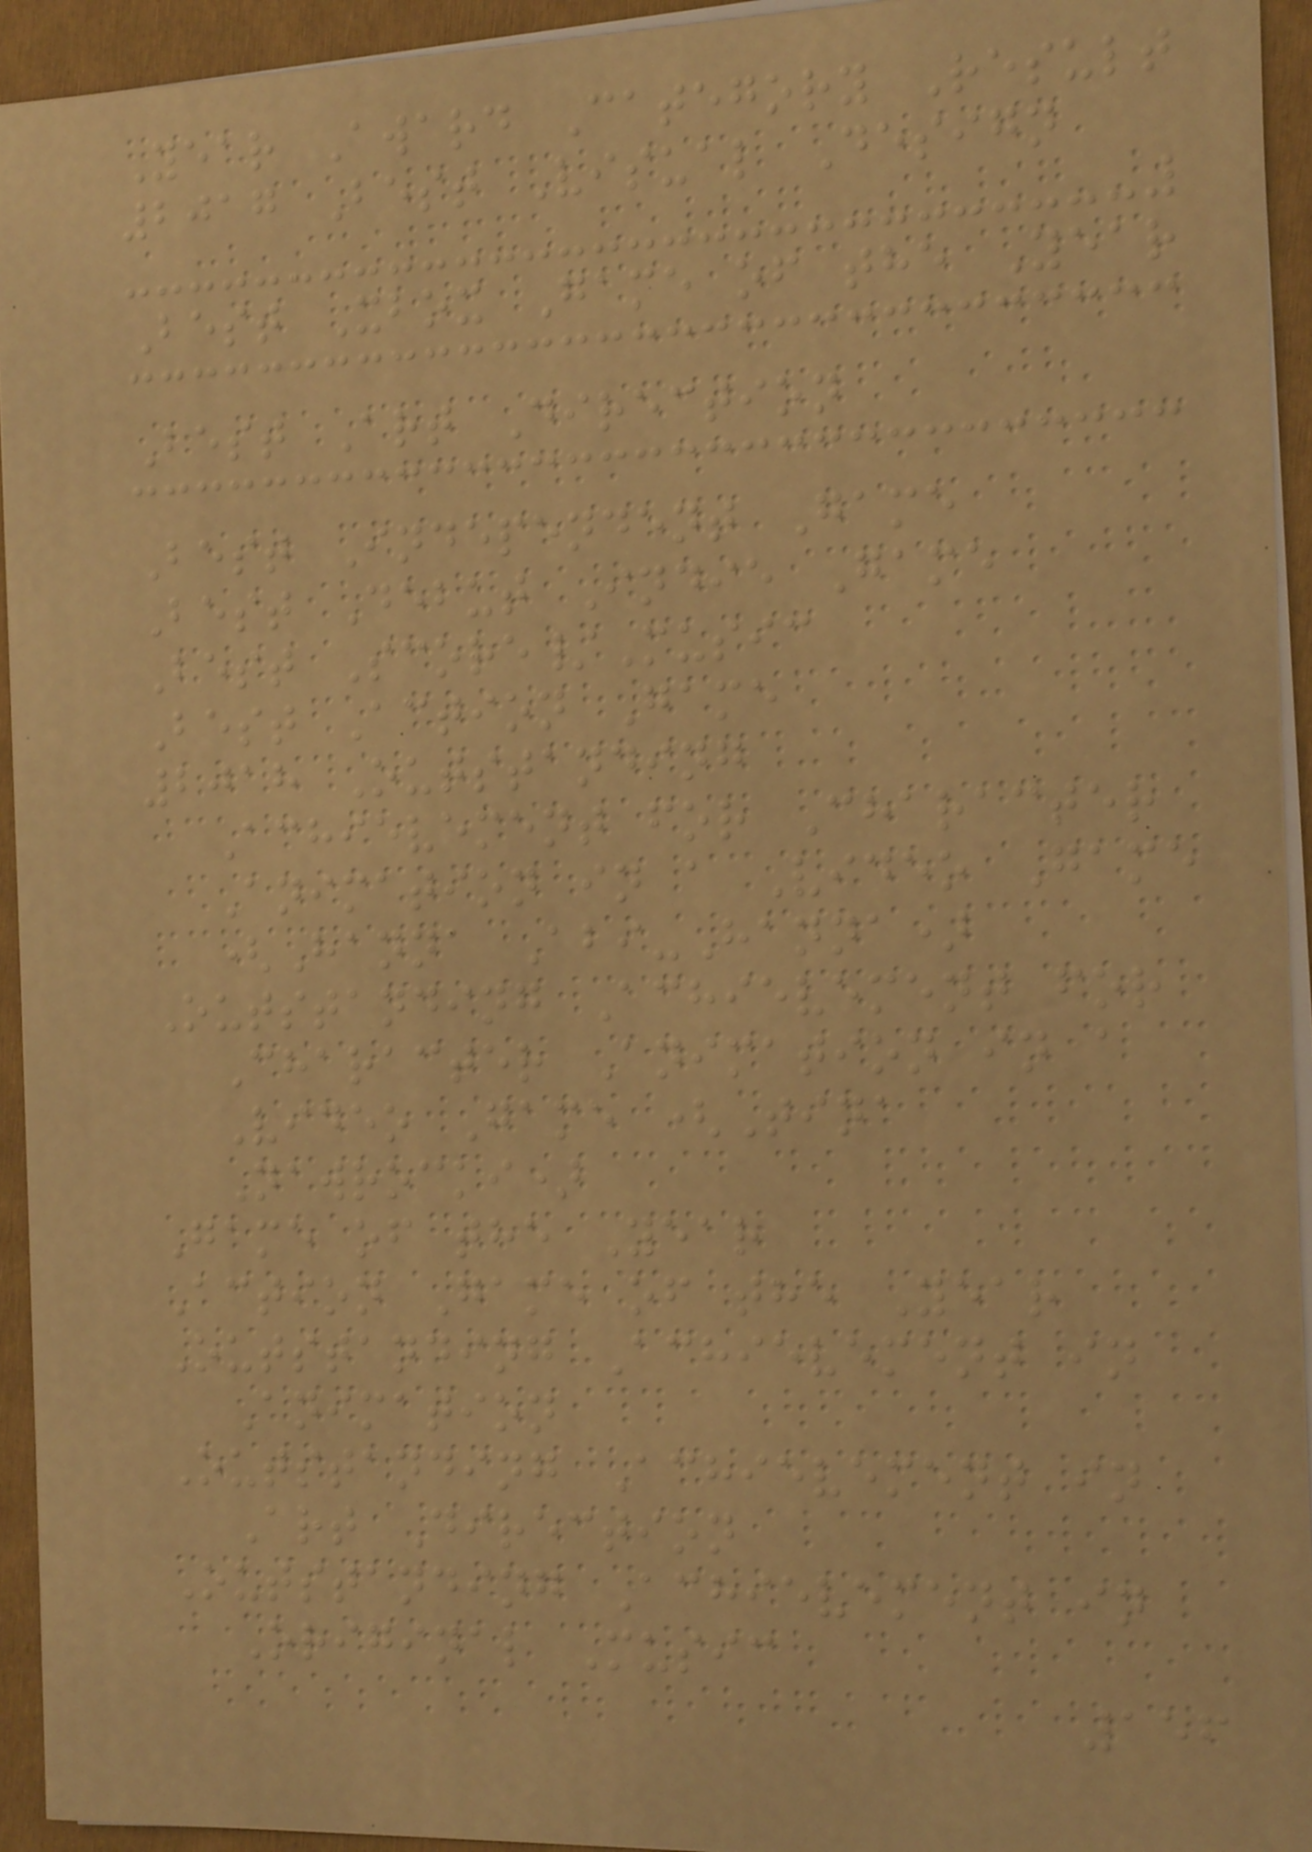Year Award Category Result
2017 Best Visual Design
Best Xbox Game of the Year
Best Art Direction
Best Independent Game
Best Debut Indie Game
Best Score/Music
Best Action Game
2018 Outstanding
Achievement for Character
Animation in a Video Game
(Hanna Abi-Hanna)
Outstanding Achievement for
Character Animation in a
Video Game (Tina
Nawrocki)
Game of the Year
Action Game of the Year
Outstanding Achievement in
Animation
Outstanding Achievement in
Art Direction
Outstanding Achievement in
Original Music
156
